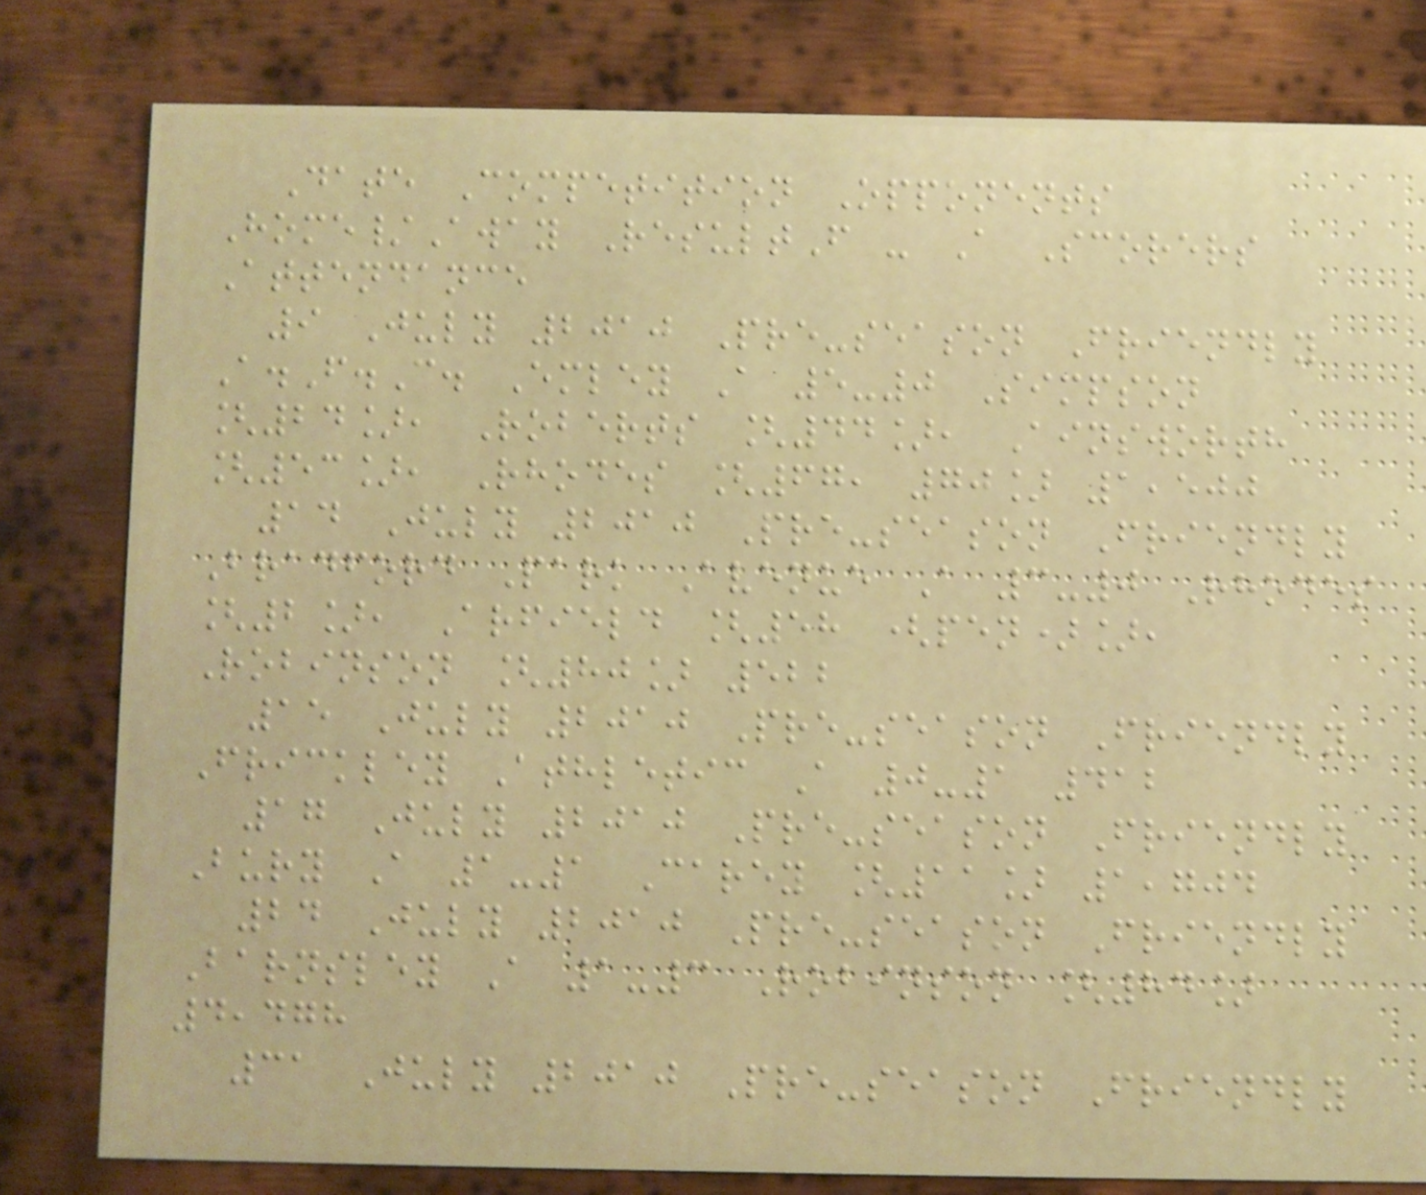Date Competition Opponents
Home/Away ResultF - A Scorers
Attendance
9 July 2010 Pre-season Friendly
A.F.C. Emley A 5-0 Simpson
[24], Roberts [44], Ainsworth
[53], Rhodes [67, 70] 1,500
14 July 2010 Pre-season Friendly
Bradford Park Avenue A 3-0 Rhodes
[2], Arfield [58 (pen)],
Robinson [80] 522
15 July 2010 Pre-season Friendly
Frickley Athletic A 0-1 412
17 July 2010 Pre-season Friendly
Bury A 1-1 Carey [11] 1,704
24 July 2010 Pre-season Friendly
Barnsley A 1-3 Robinson [84]
4,478
31 July 2010 Pre-season Friendly
